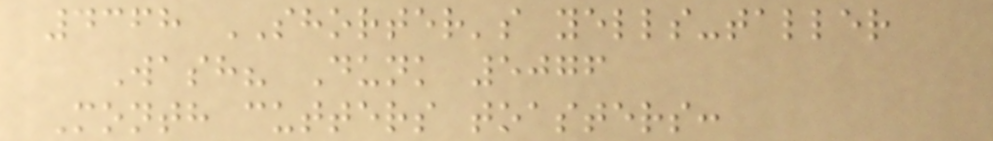4368 SHORTER's yells-taller
Wash? Dunk 5076
Month cutters toasters:
